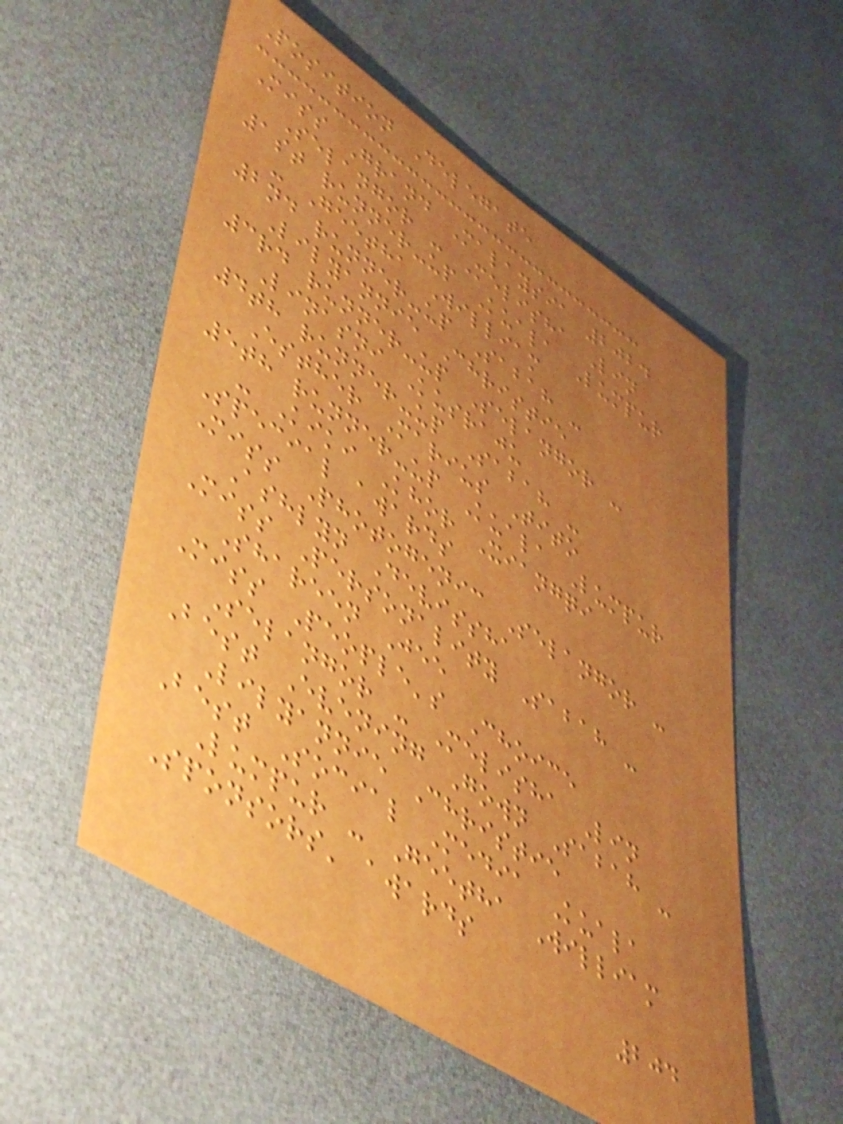Position Delegate
Miss Grand Malaysia 2024
Selangor - Melisha Lin
1st runner-up Kuala Lumpur
- Geetha William
2nd runner-up Sabah -
Lilyannie Christie
3rd runner-up Selangor -
Linasni Kusraju
4th runner-up Sabah -
Esther Marius Tito
5th runner-up Kuala Lumpur
- Kiki Khor Xiangqi
Special awards
Miss Photogenic Selangor -
Ashlyn Devissha
Miss Personality Sabah -
Shareen Jee
Miss People's Choice
Selangor - Melisha Lin
Best Evening Gown Sabah -
Lilyannie Christie
Best Social Media Kuala
Lumpur - Geetha William
Sponsors' awards
204
